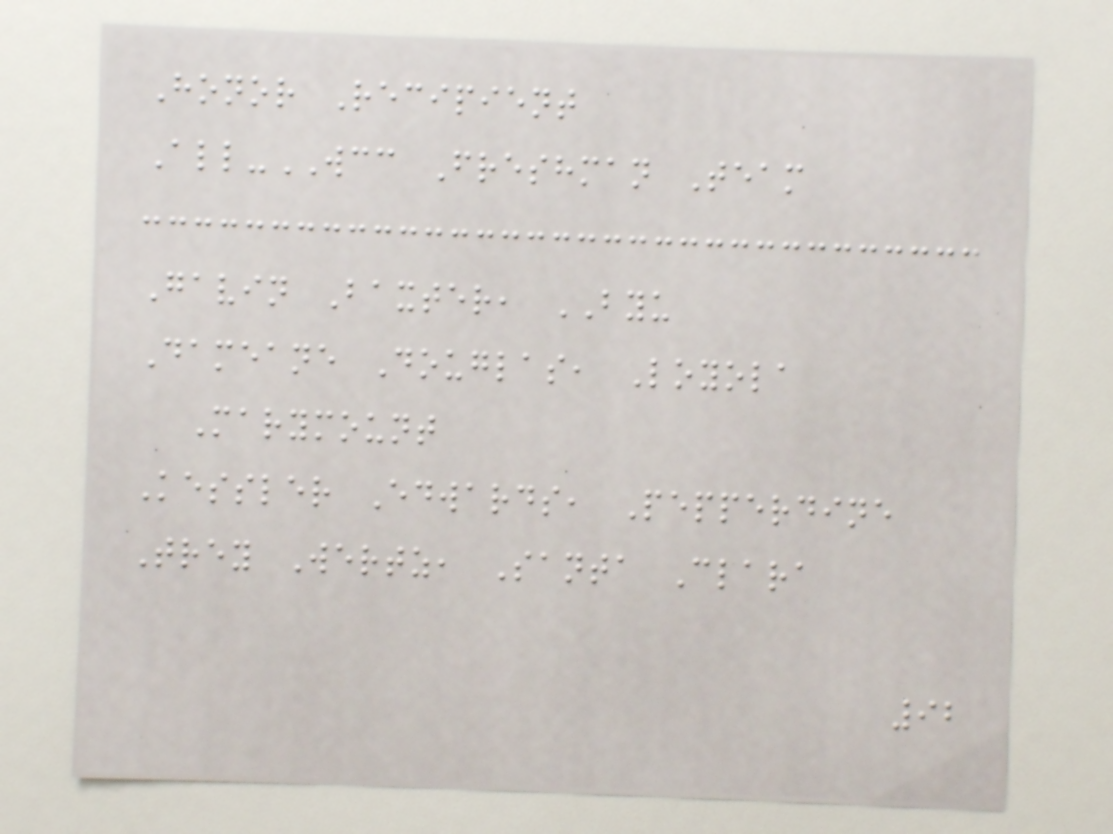Honor Recipient
All-WCC Freshman Team
Gavin Baxter, BYU
Dameane Douglas, Loyola
Marymount
Kessler Edwards, Pepperdine
Trey Wertz, Santa Clara
92
